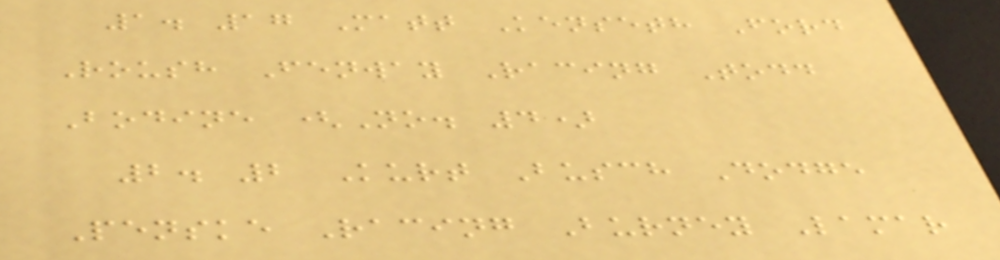1. 17 Matt Kenseth Ford
Roush Fenway Racing Todd
Bodine (No. 4)
2. 2 Kurt Busch Dodge
Penske Racing Burney Lamar
